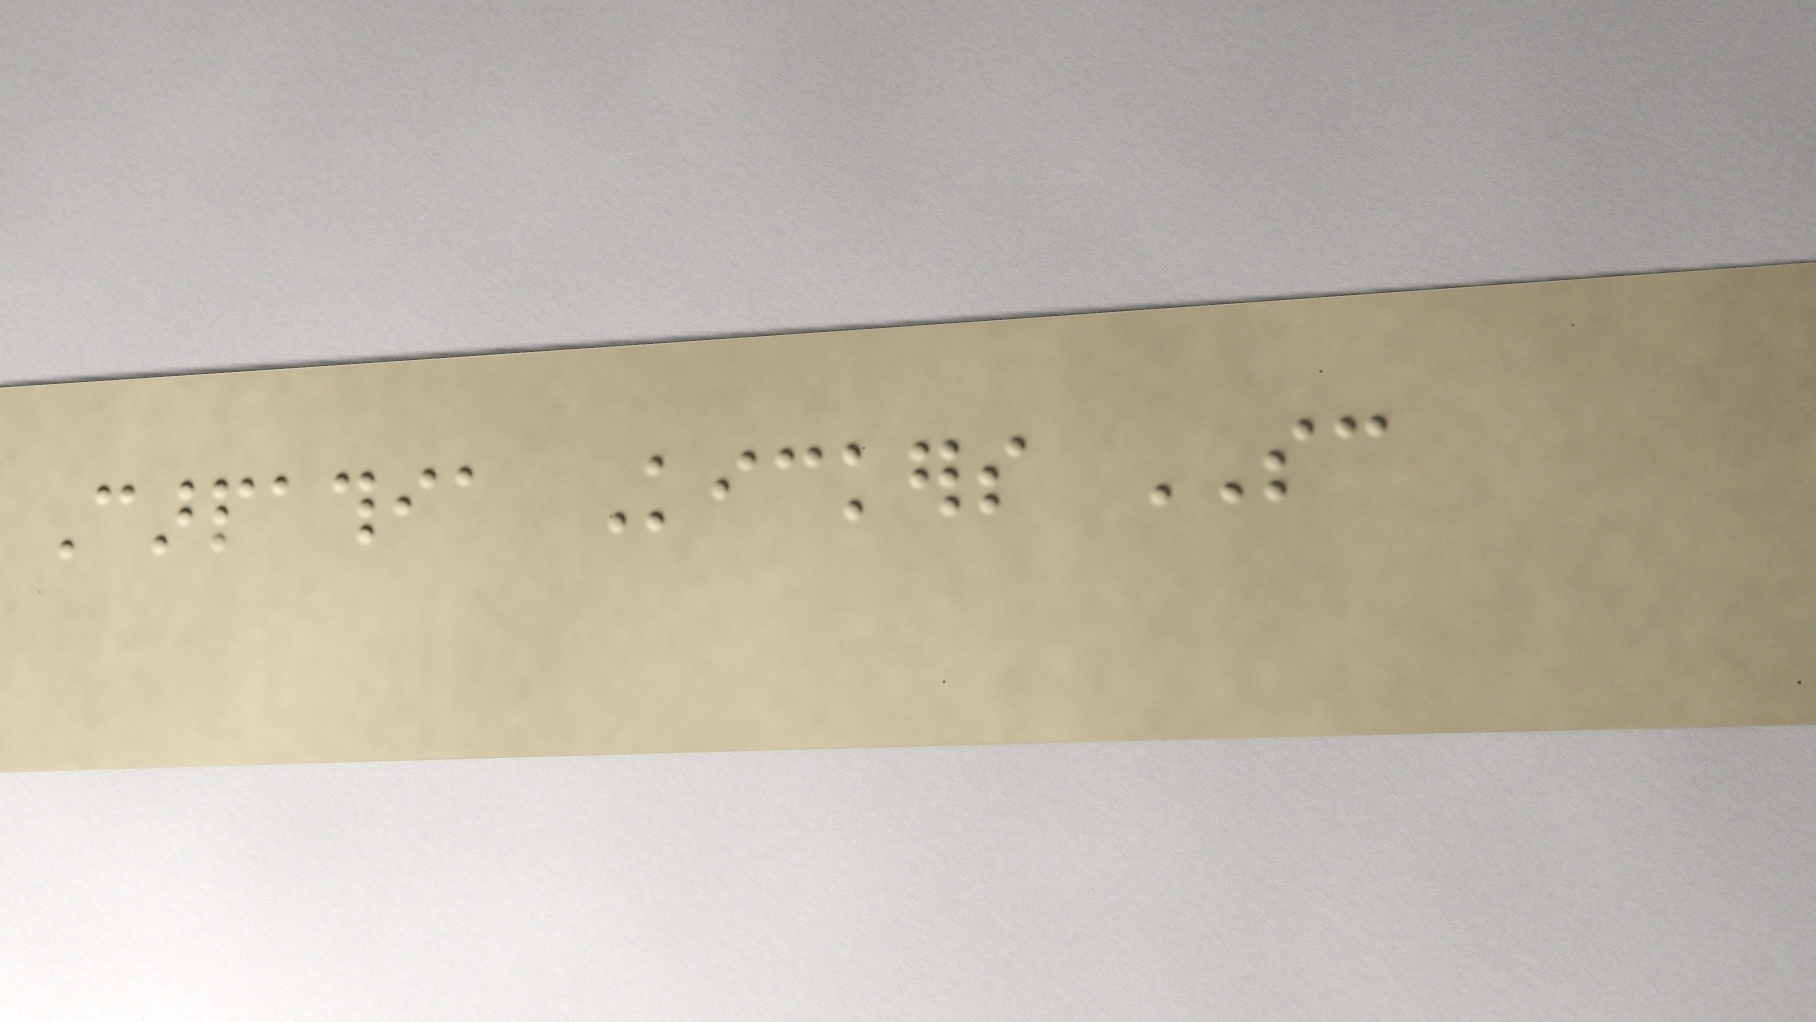Carpathia Kickers SC
